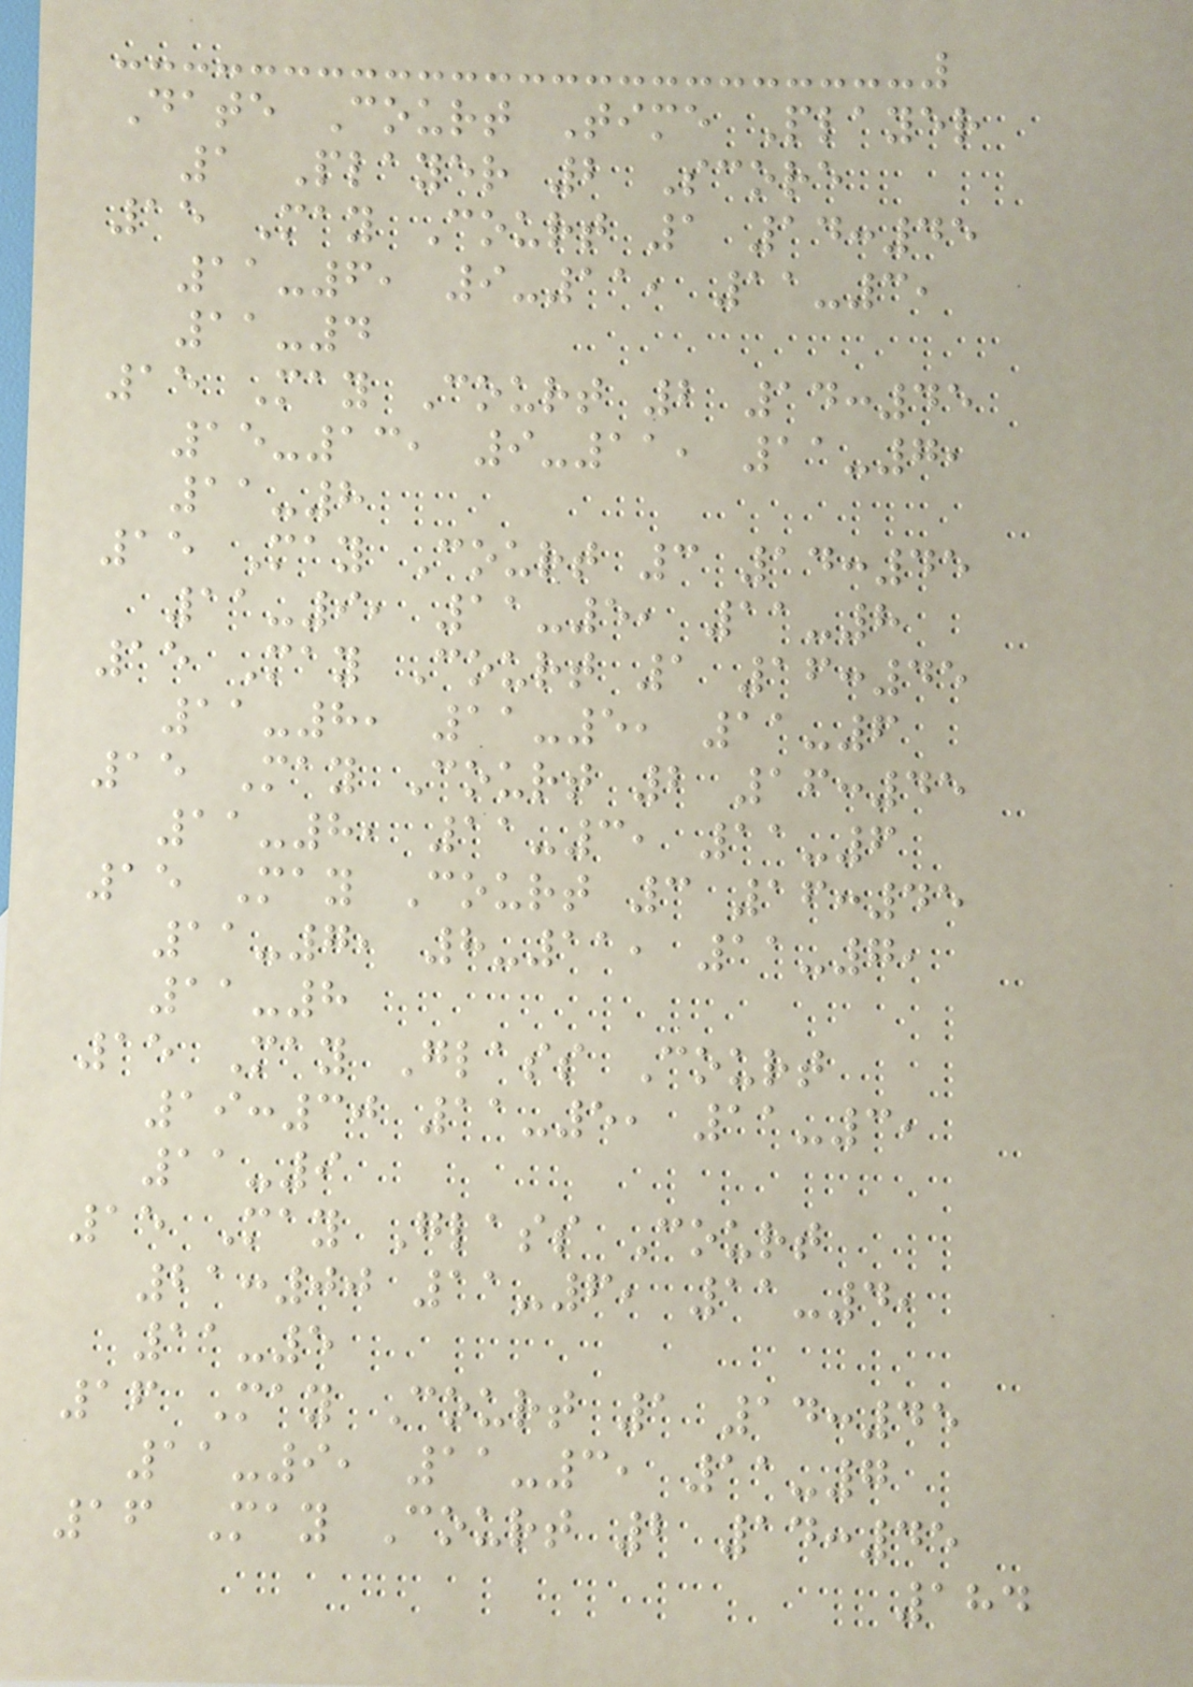Date Court Time Player
1 Player 2 Score
15 May Court 1 14:45
11-6, 9-11, 11-3,
11-4
15 May Court 2 14:45
15-13, 9-11, 11-7,
11-8
15 May Court 3 14:45
11-9, 11-5, 11-8
15 May Court 1 16:45
11-8, 11-5, 11-6
15 May Court 2 16:45
11-8, 11-3, 11-6
15 May Court 3 16:45
11-7, 8-11, 11-7,
11-8
15 May Glass Court
19:30 11-5, 11-3,
11-9
15 May Glass Court
21:00 11-6, 11-4,
11-5
16 May Court 1 14:45
11-9, 11-3, 11-7
16 May Court 2 14:45
184
